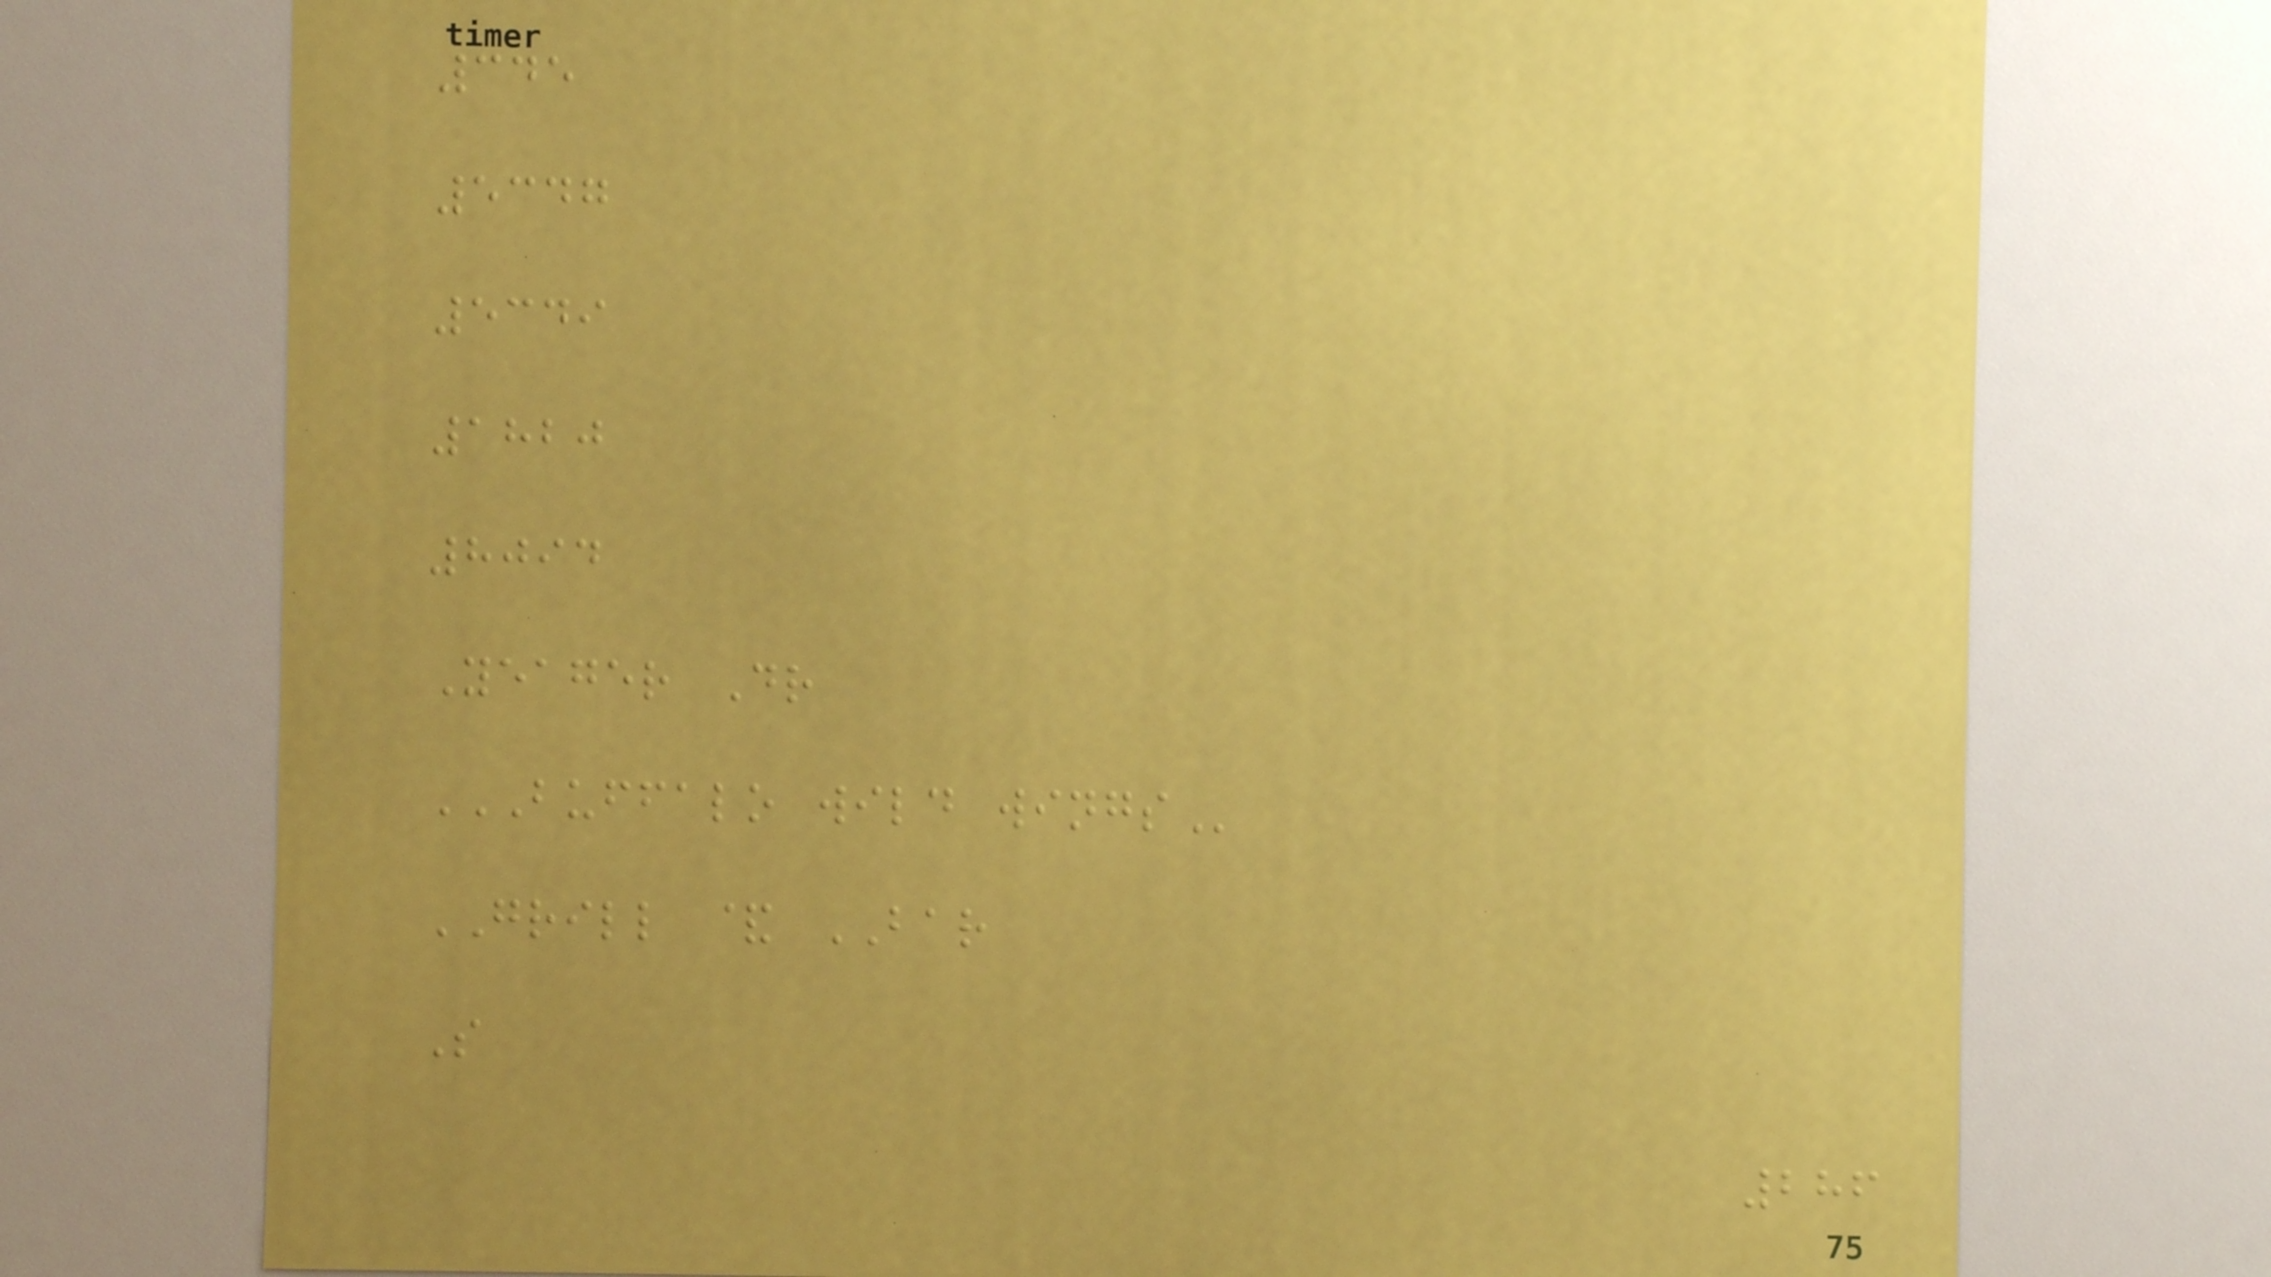345
5347
5349
1820
8094
Yeager Dr
BUFFALO WILD WINGS
GRILL & BAR
S
286
